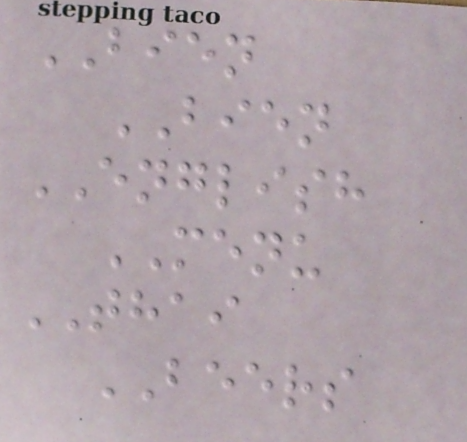BIEN
BIEN
ENGLISH
MENU
THAI
BEERS
